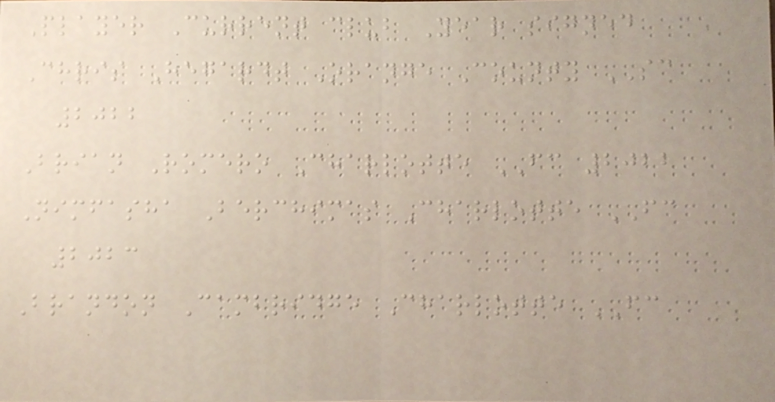Player Current club Year signed
Chris Hegardt Orange County SC
2022
Brian Romero Charlotte FC 2022
Nimfasha Berchimas Charlotte FC
2023
Brandon Cambridge Charlotte FC
